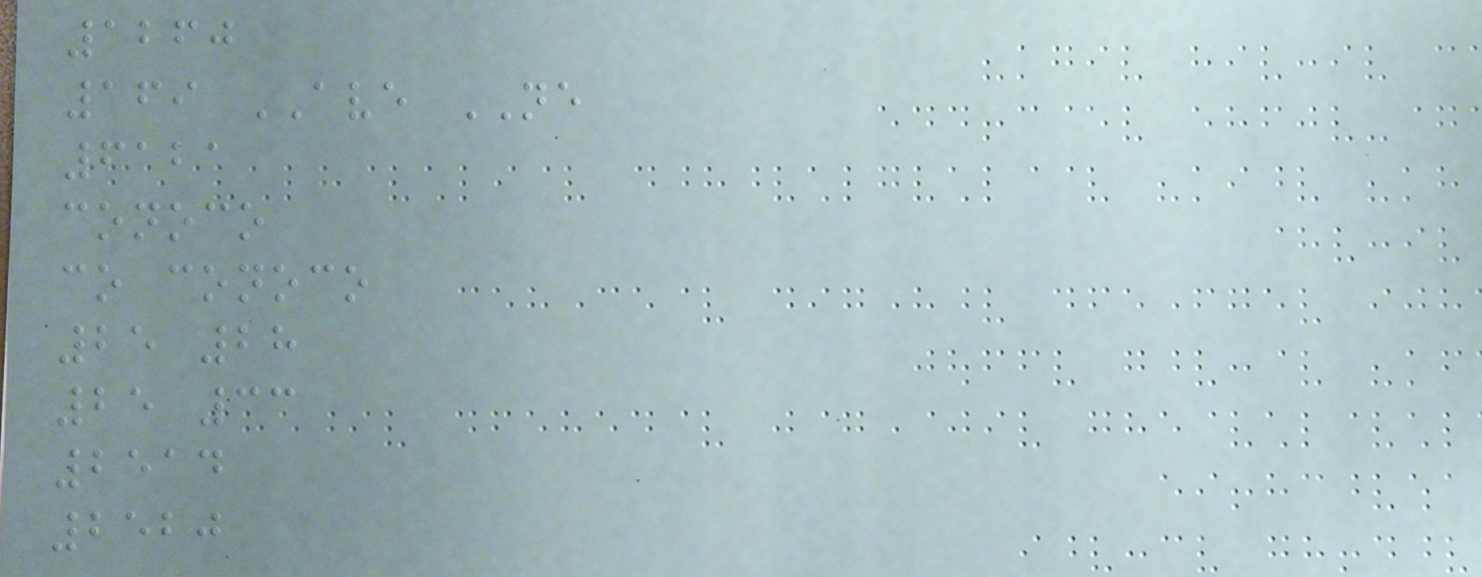1260
169 AVE NE
6121
conoco
co conoco
25 28
25 33
2514
2520
